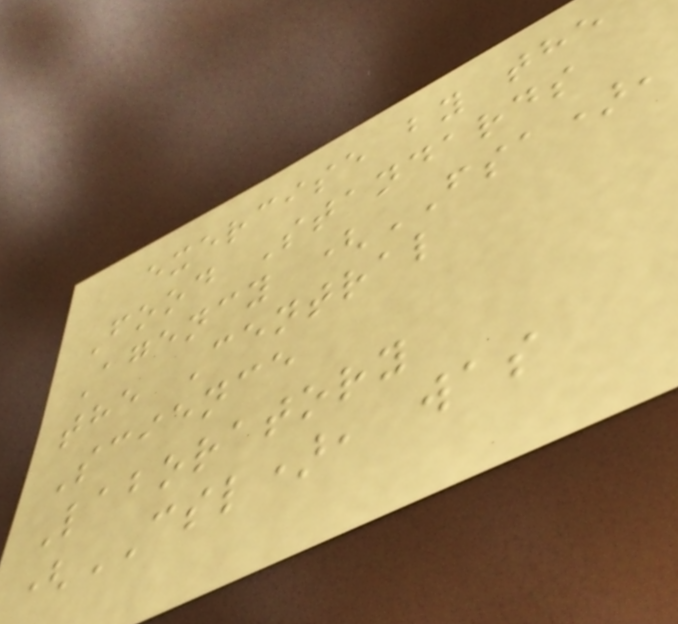exercise by the
Food Standards
Agency (FSA),
the Central
Science
Laboratory
(CSL), was
